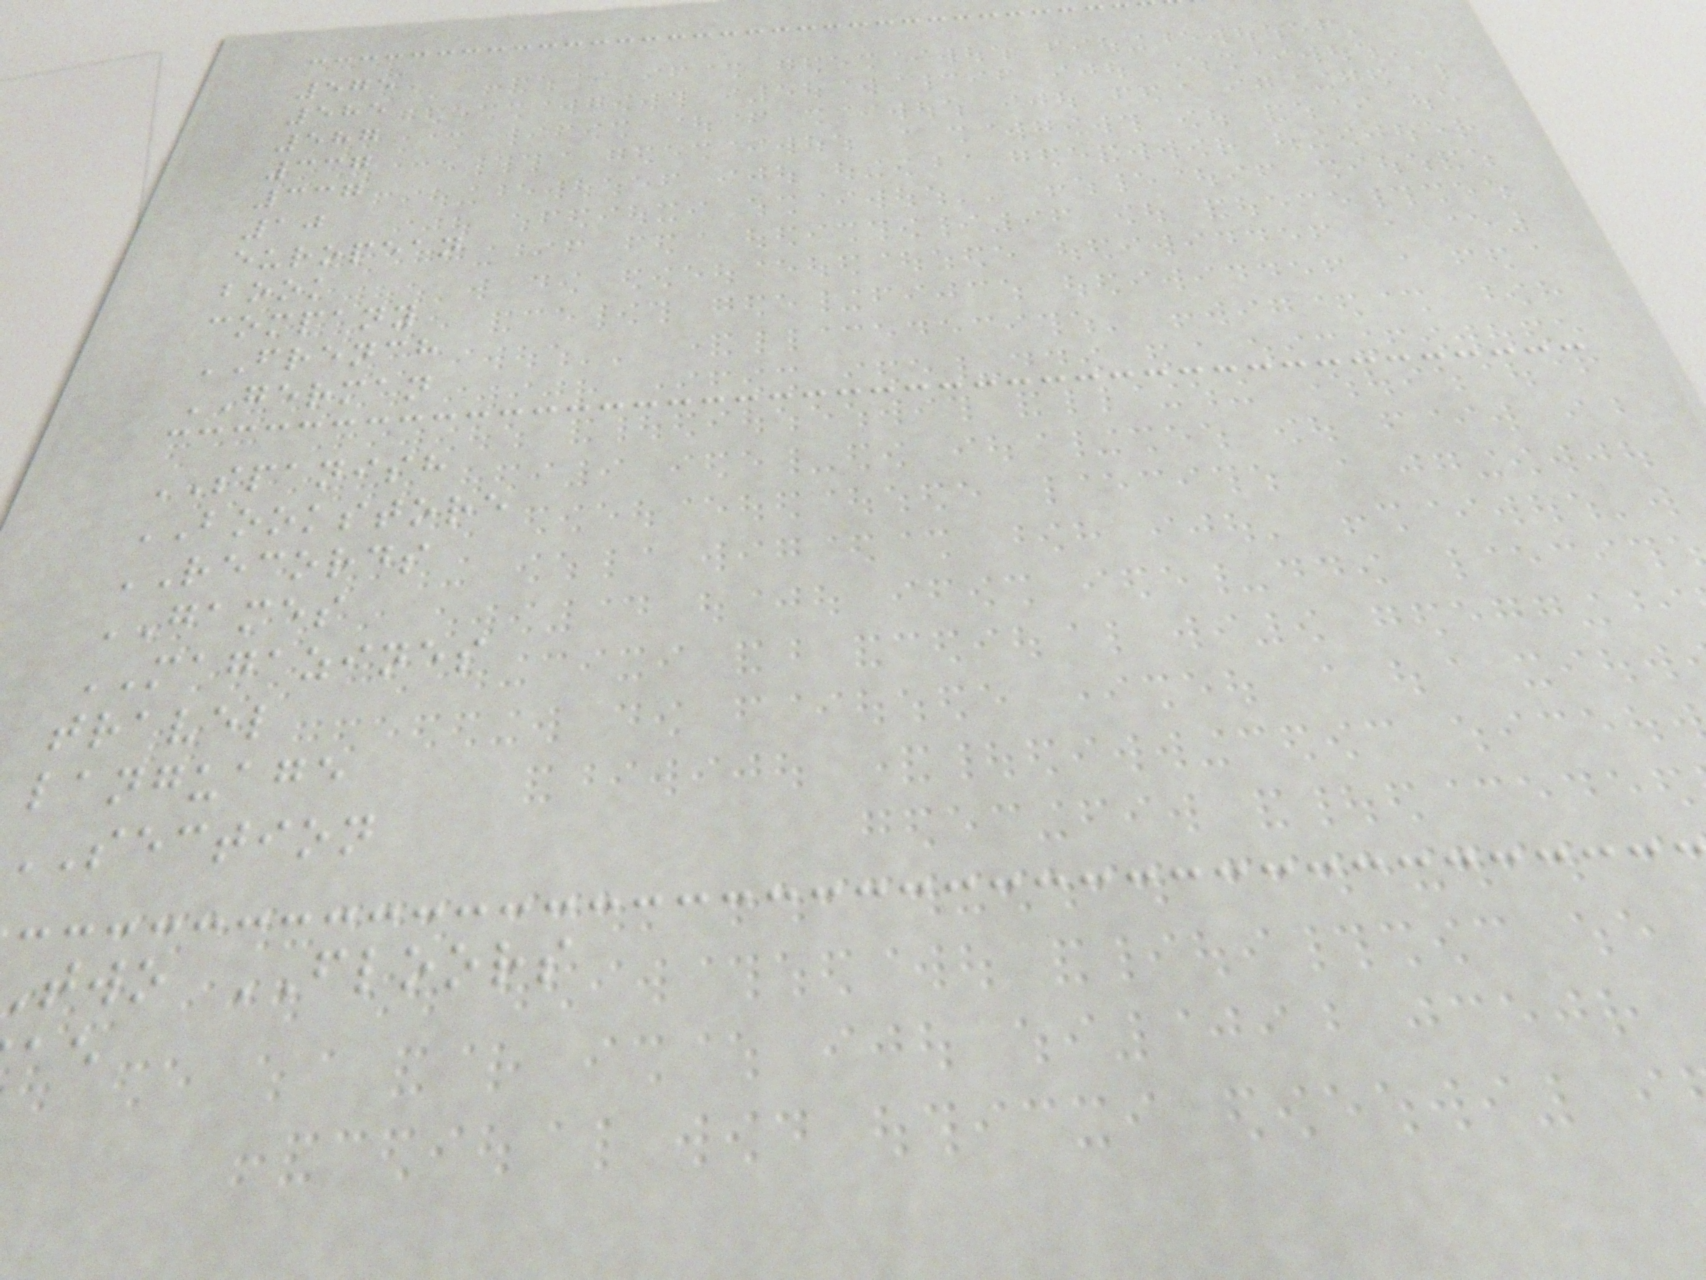575
585
587
337
337
10
european
book
company
FRENCH
GERMAN
SPANISH
BOOKSTORE
RECORDS
GAMES
MAGAZINES
travel
language
SECTION
two FLOORS
